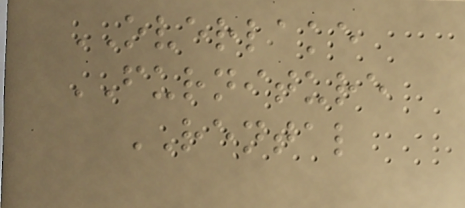OVERLAKE
FURNITURE
RENTAL
